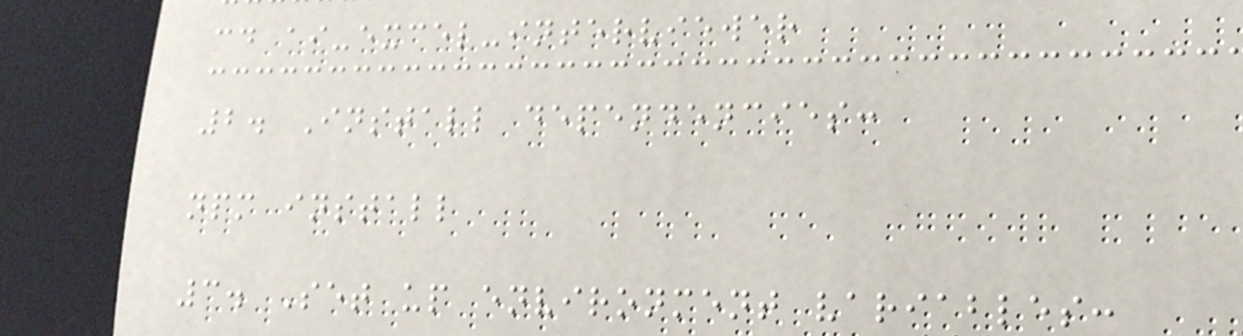cd ai-excel-interviewer
2. Install dependencies:
npm install
3. Set up environment variables:
